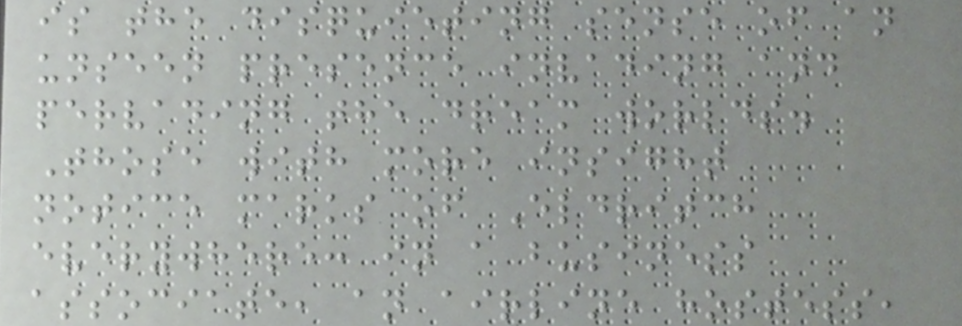is the disquieting sense of an
unseen presence invading and
pervading the dream worlds.
Those with more insight
notice marks of Eldritch
everywhere: in a business
associate, an airline hostess,
